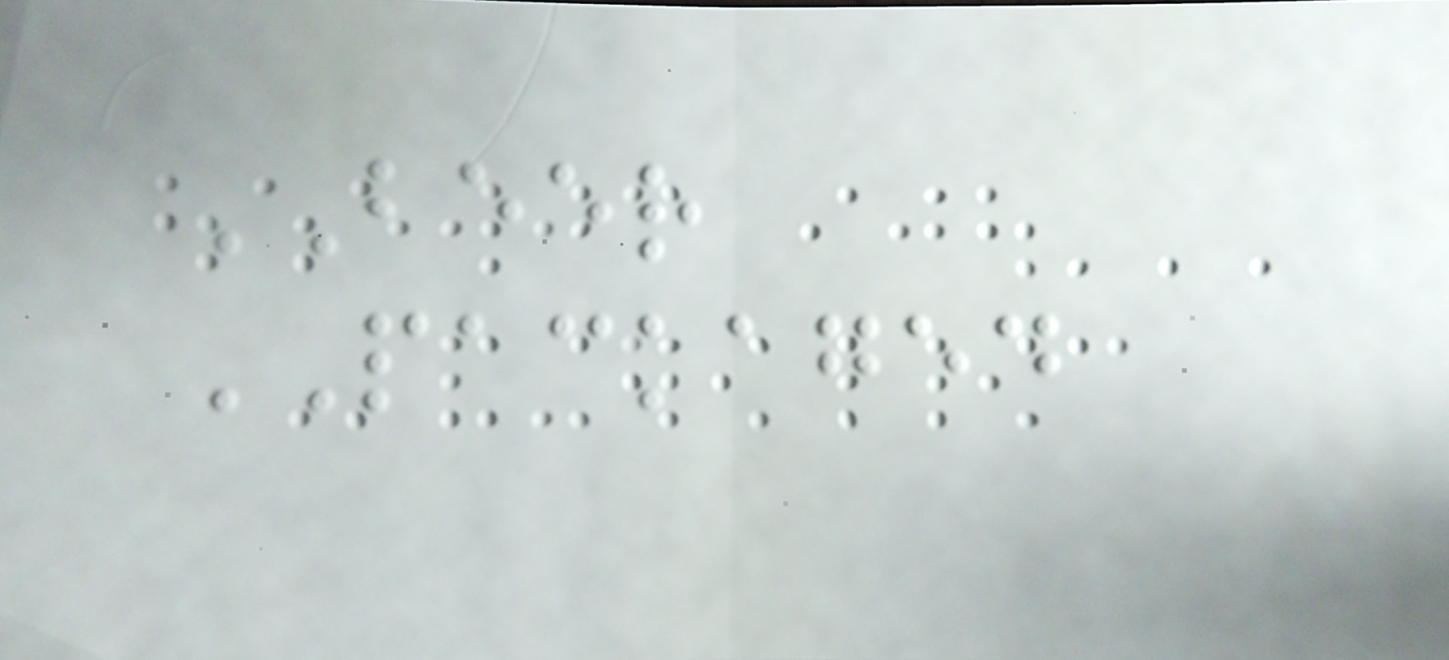BEER
PACKAGED
